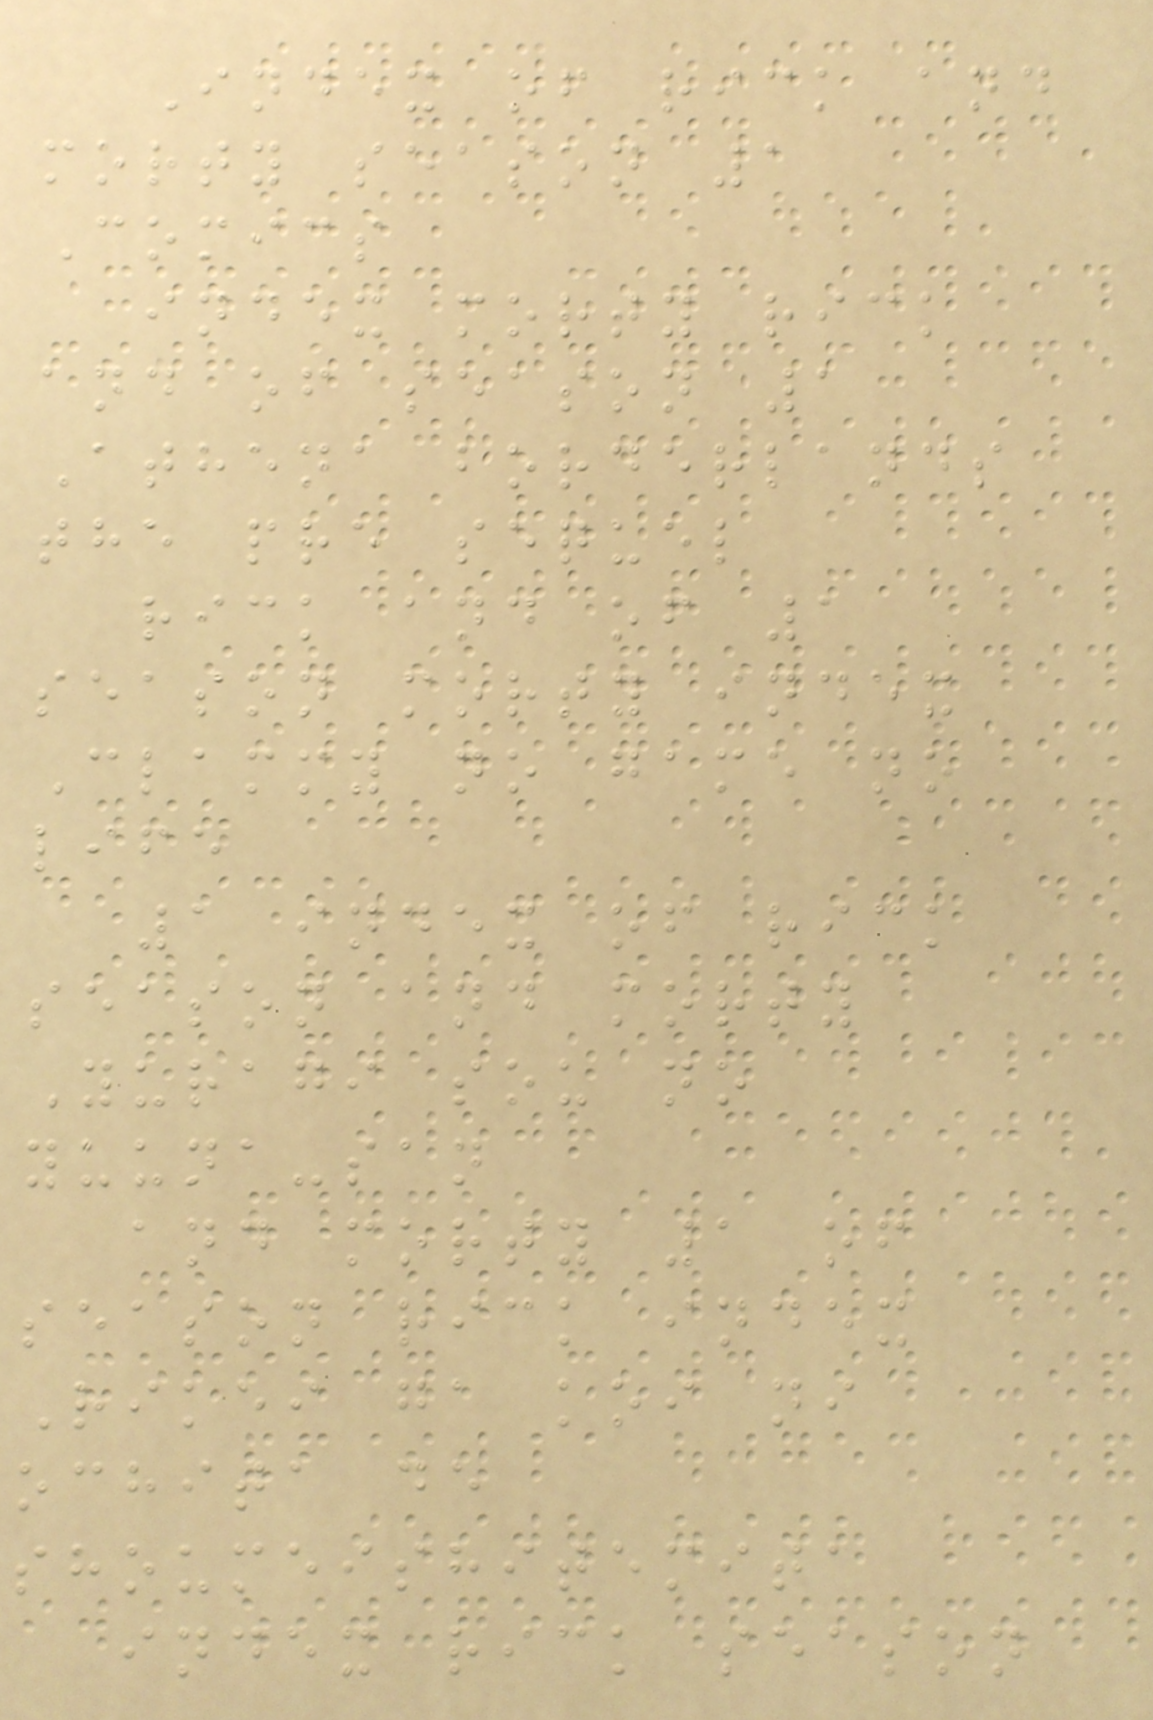Index of rick and
morty season 1
Comics
index morty rick
and of season 1
Athena borderlands
the pre sequel
rick and of 1
season morty index
Clammy no game no
life
1 index of rick
season and morty
Yuragi sou no
yuuna-san
and morty 1 of
season rick index
Rikei ga koi ni
ochita de
shoumeishitemita
index rick season
